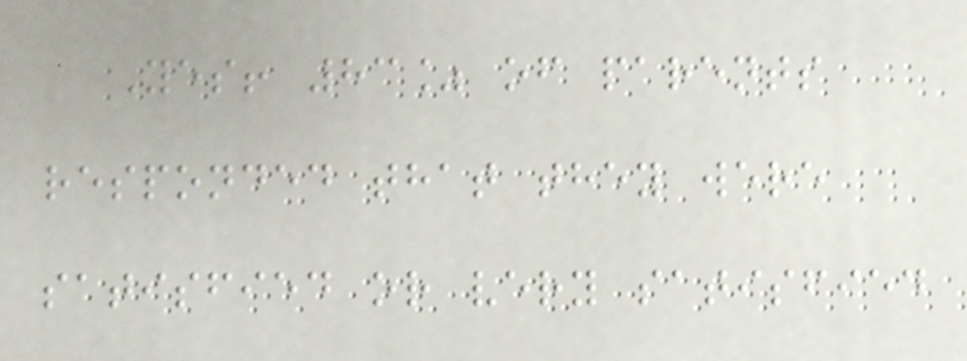Yes! 83% of parents
responded that they were
satisfied or very satisfied
